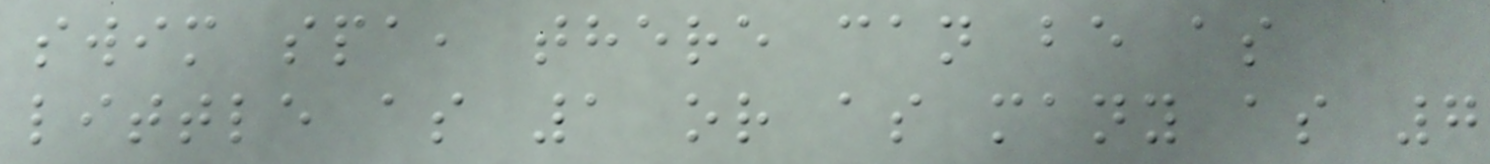swim spa, there can be as
little as 1 or as many as 7
